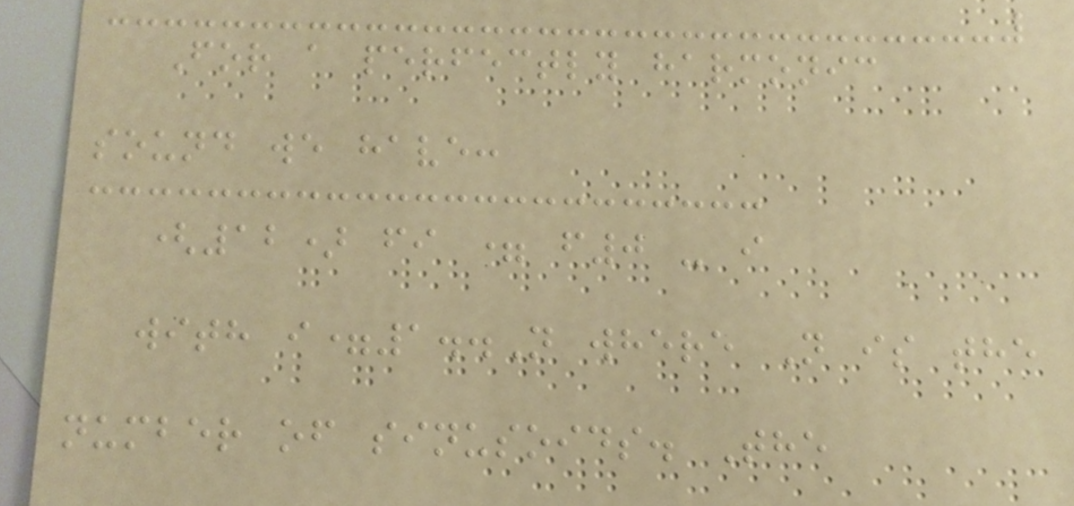For a perfectly harmonic
sound we have:
(12) fi = f0 - i
with i=1..N where N is the
number of sinusoids. The
